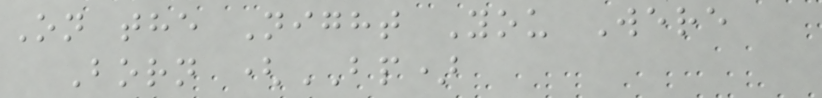On the Night You Were
Born (BP)
